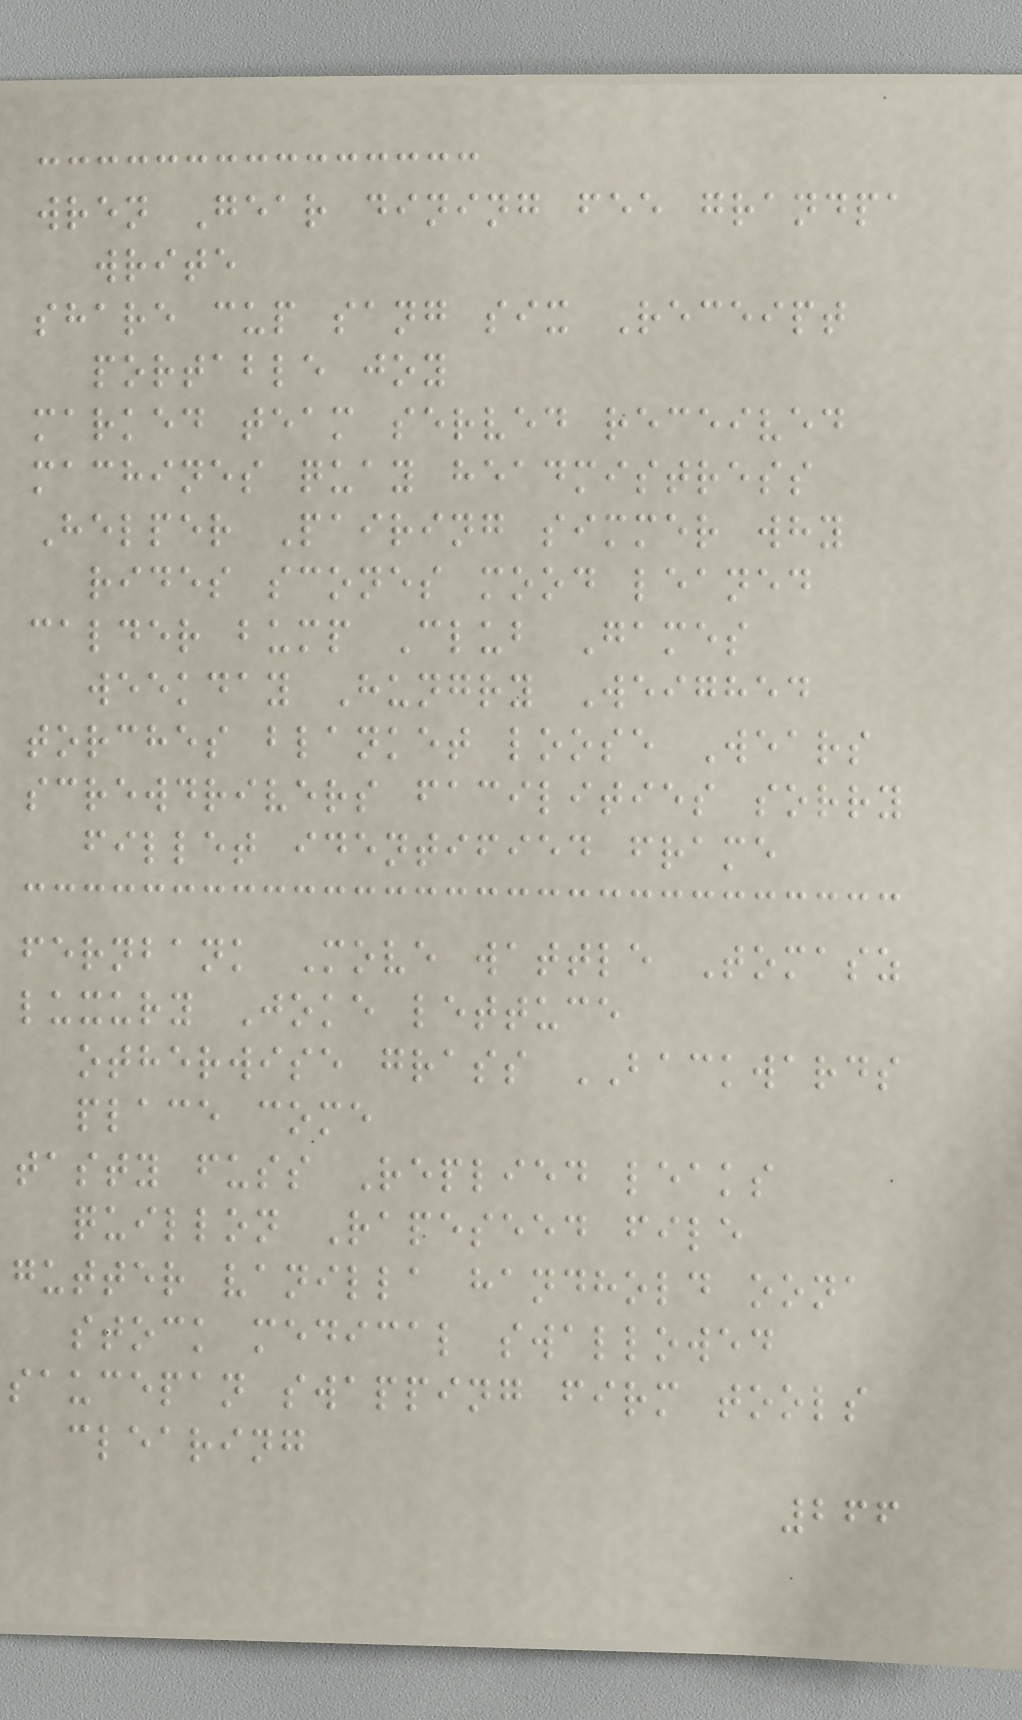wren Gear dining fee grandpa
write
share cup sang six Receipt
portable joy
marked team served received
machines quay headmistress
Helper Pairing simmer why
rides scones mood leaned
calder bump Club Games
weekday Hungry Weighed
torches blanket loose Wears
screwdrivers facilities sorry
fillet identified frame
fernbank Move wattle Tomasz
luxury Joke lettuce
otherwise grass BACKWARDS
place come
tasty fuss Replied leaks
quillon Rapeseed file
gutter vanilla handhold oona
stock medical swallowed
saucepan swapping firm tools
clearing
266
